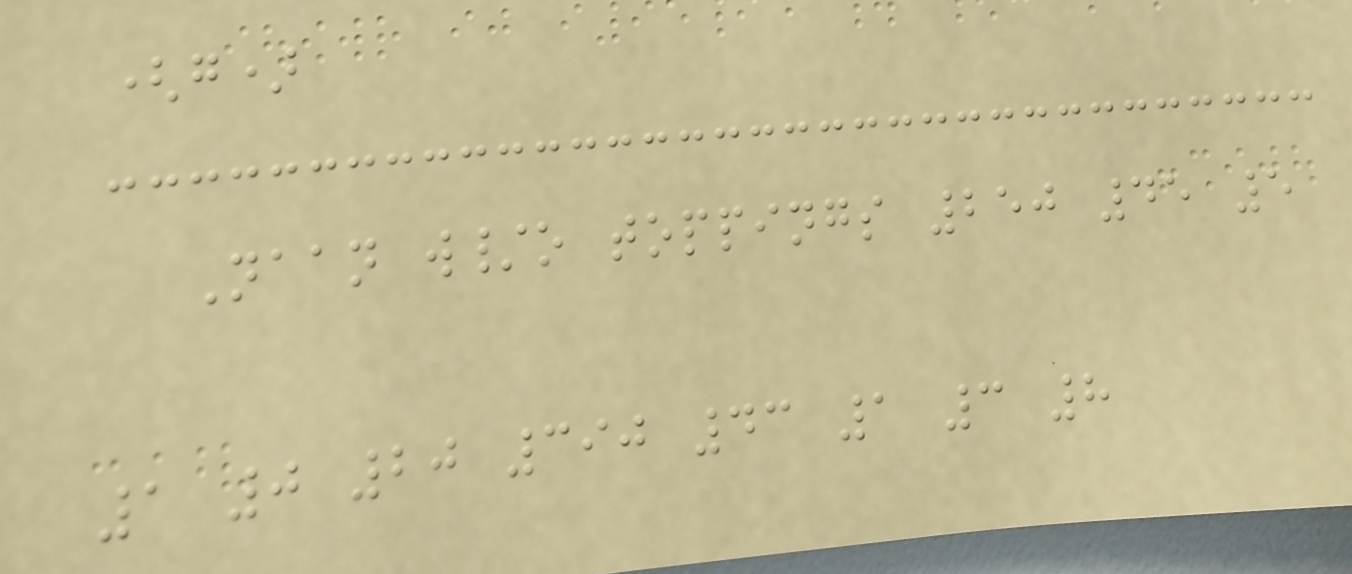(g)
Naan w/o toppings 250 45 5
1 0 20 390 43 1 3 8
